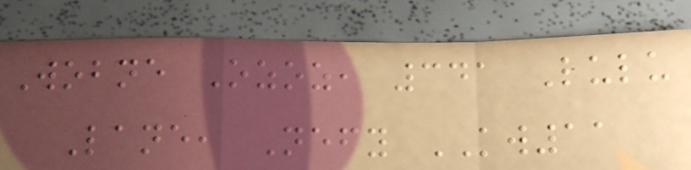Wobne Ozoz, 341 Lulu
Lane, Nefy KW11
